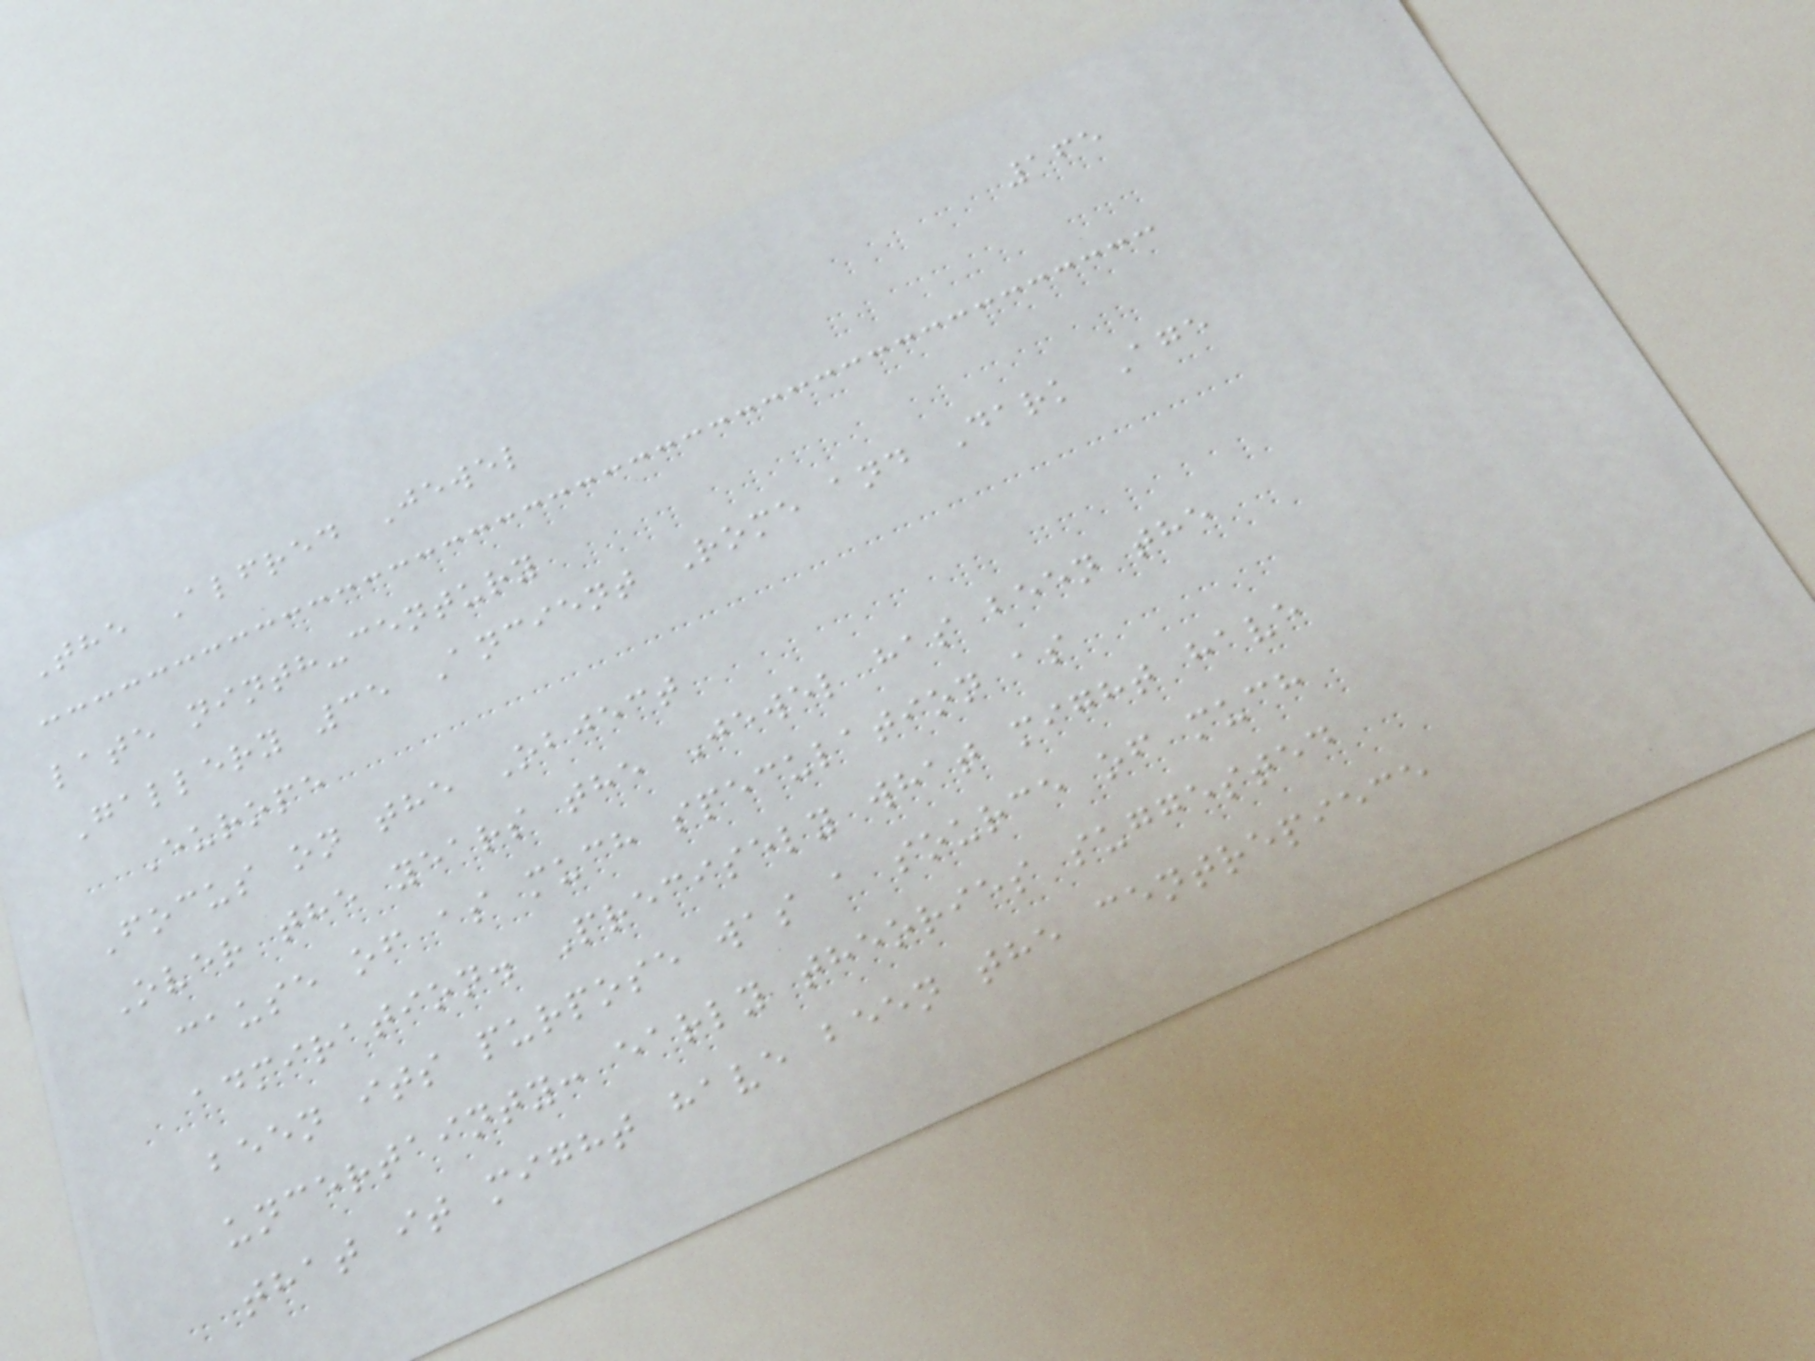165
The Alfred Jewel
late ninth-century
Gallery 35 Ancient Rome and Dark Age
Europe
Focus on the Object
Over the years the Jewel has been the
cause of as much speculation as
admiration. Precisely what might have
been its purpose was a source of much
uncertainty: early theories suggested
that it might have been the centrepiece
